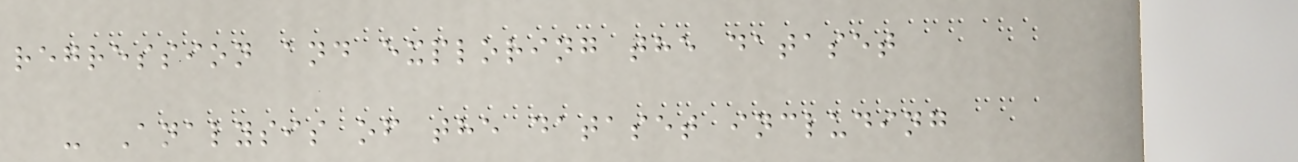regression and exploring the dataset
- Analysis of the dataset including
